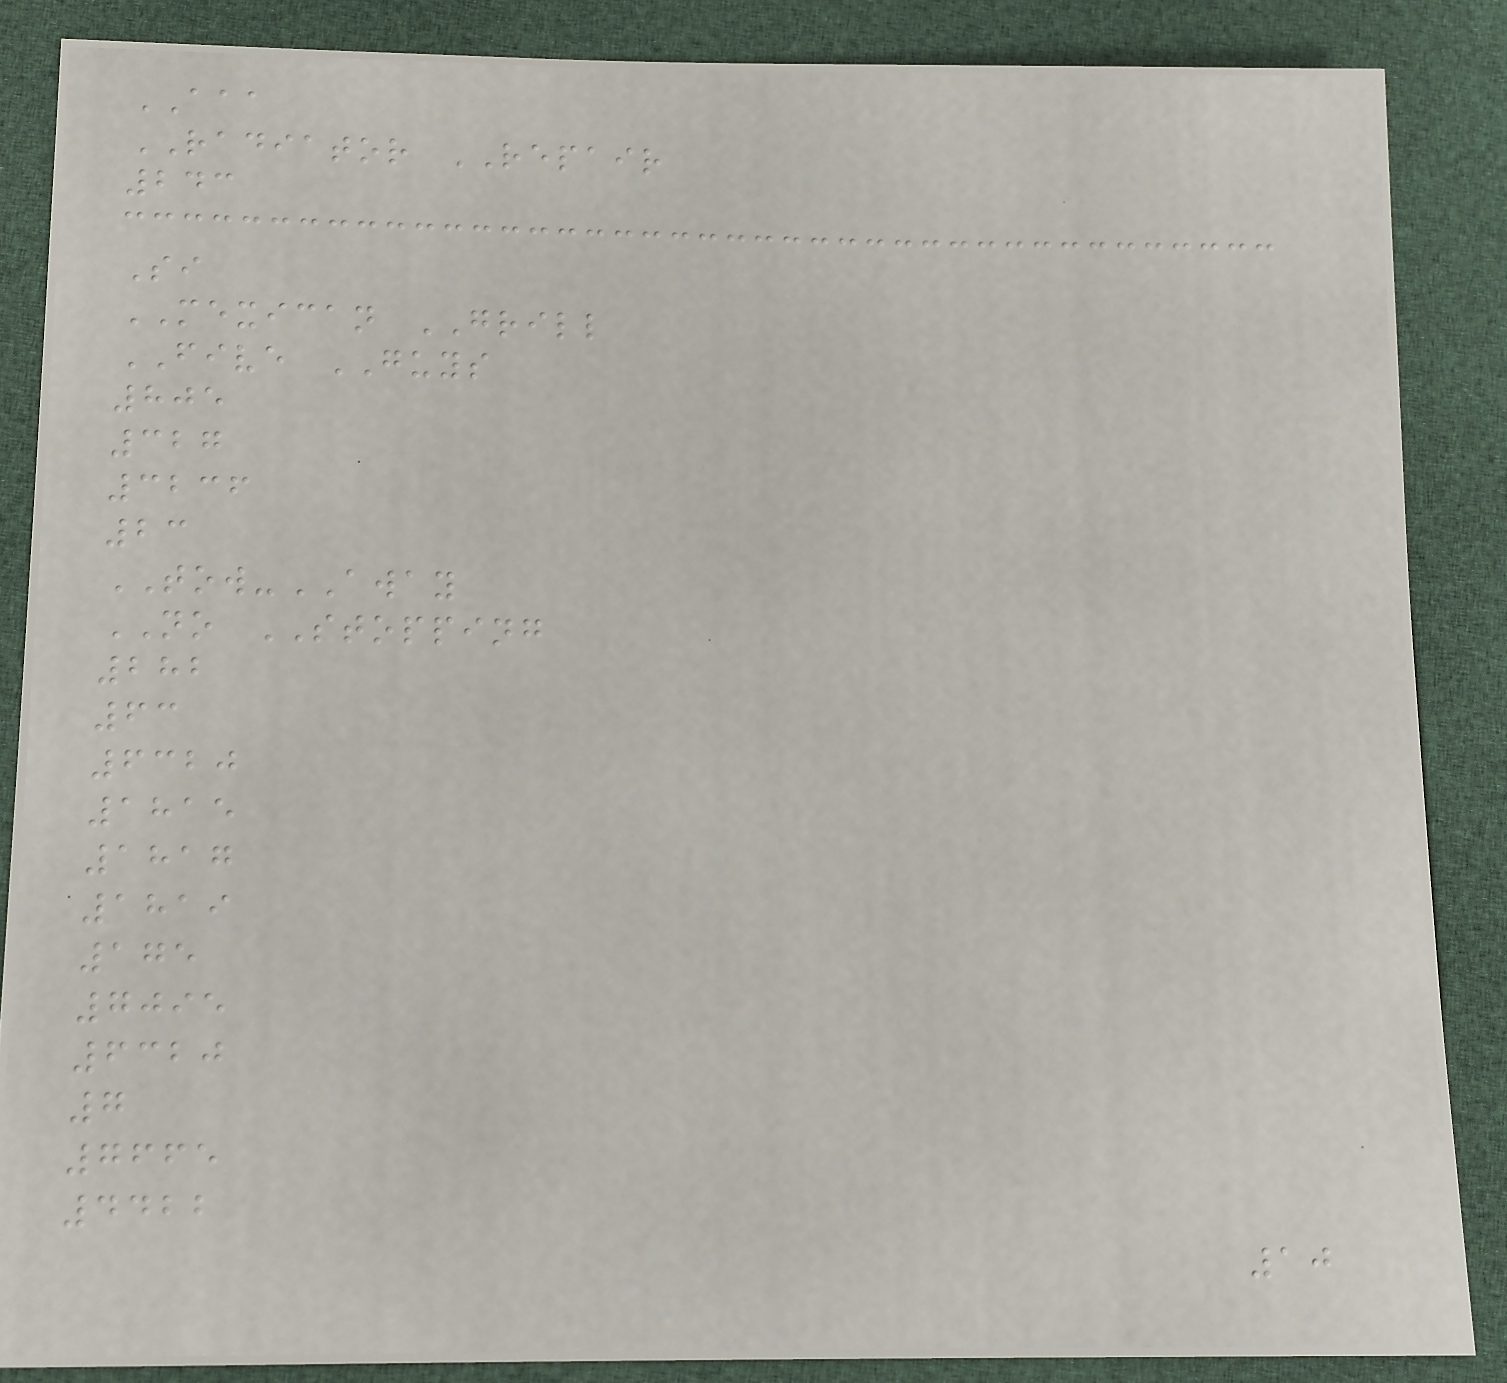AAA
RADIATOR REPAIR
243
Si
MEXICAN GRILL
FIVE GUYS
805
327
3236
23
TOW-AWAY
NO STOPPING
282
63
6320
1815
1817
1819
175
7095
6320
7
7665
4422
10
